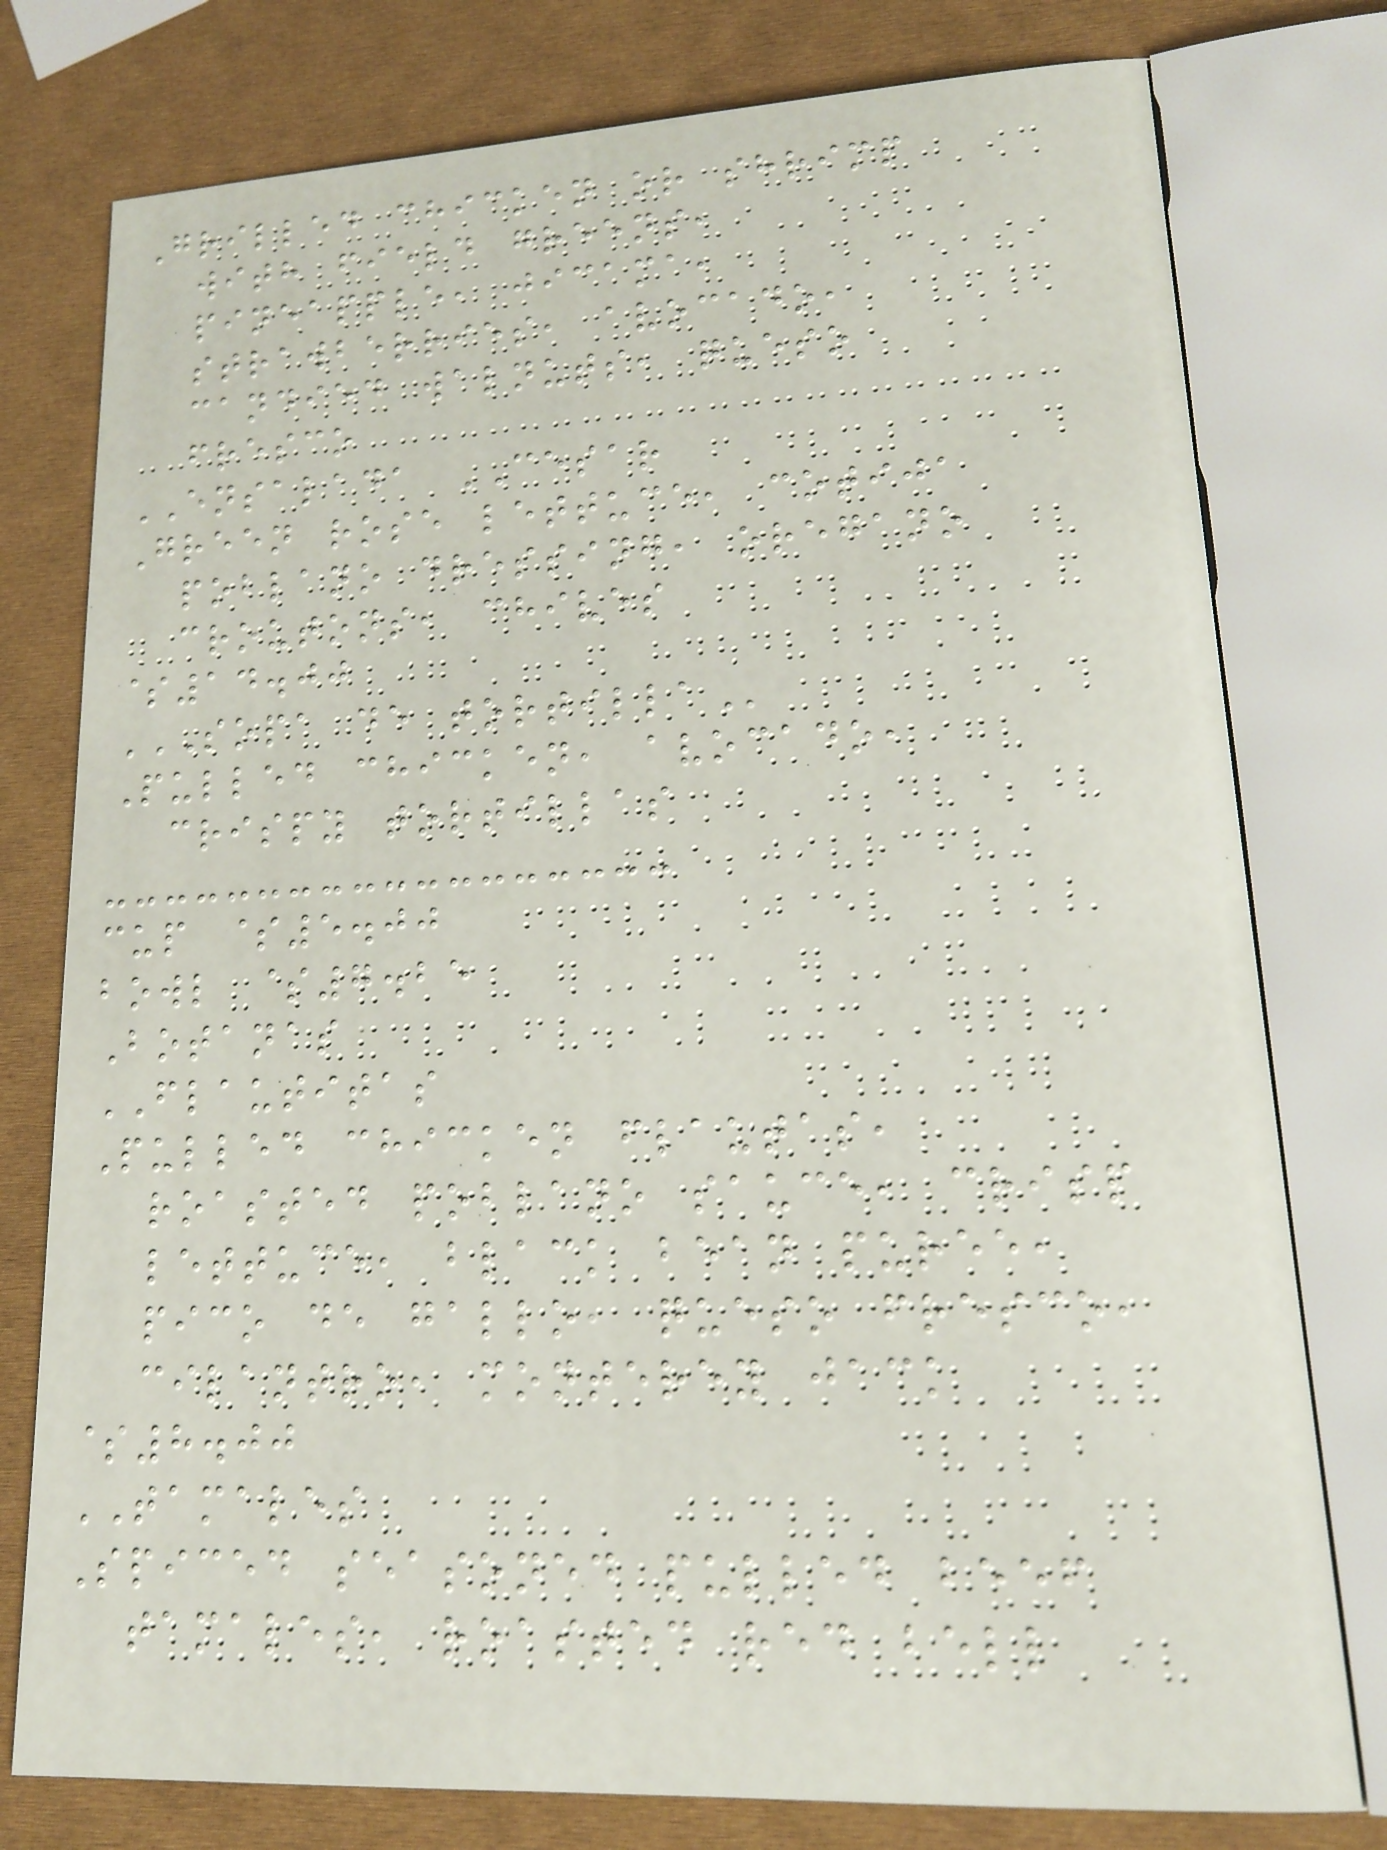Grilled chicken or shrimp
with field greens,
pineapple, jicama,
strawberries, avocado,
candied walnuts, queso
fresco
ENSALADA CESAR
Green rose lettuce, cotija
poblano dressing, oregano
croutons, chives
$14.00
SOPA DE TORTILLA
Pulled chicken, avocado,
crispy tortillas
cup $5.00
bowl $7.25
Botanas
FLAUTITAS
Pulled chicken flautas,
roasted poblano sauce, crisp
lettuce, black bean puree,
pico de gallo, queso fresco,
cilantro, monterey jack
$8.00
TAMALES
Spiced seasoned pulled beef
tamales, roasted red bell
